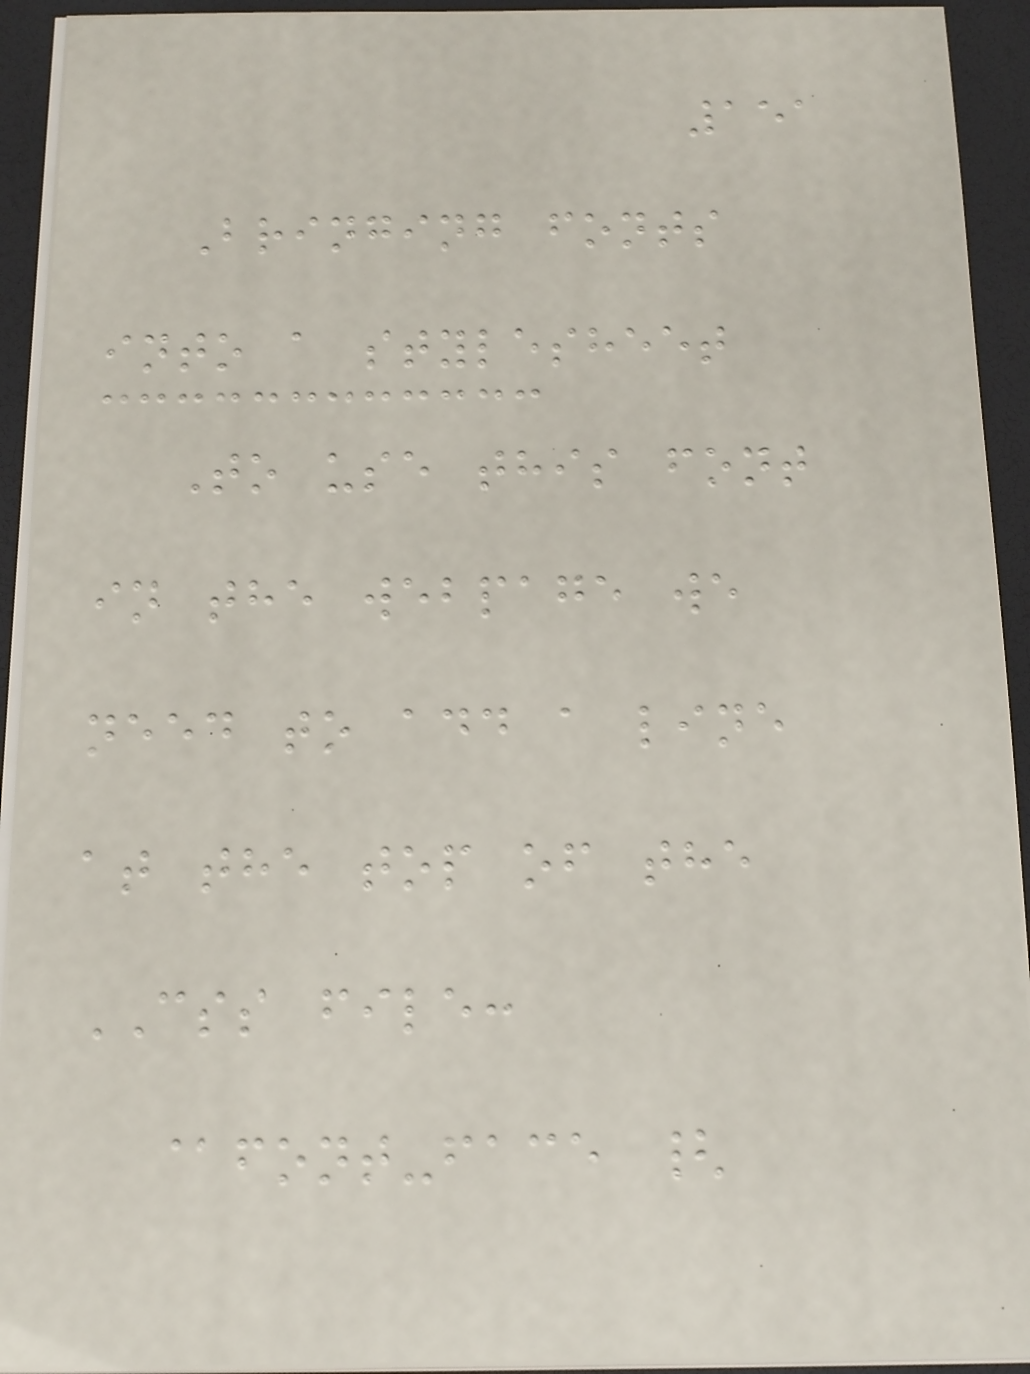151
Bringing fonts
into a stylesheet
To use this font
in the webpage we
need to add a line
at the top of the
CSS file:
@font-face {
